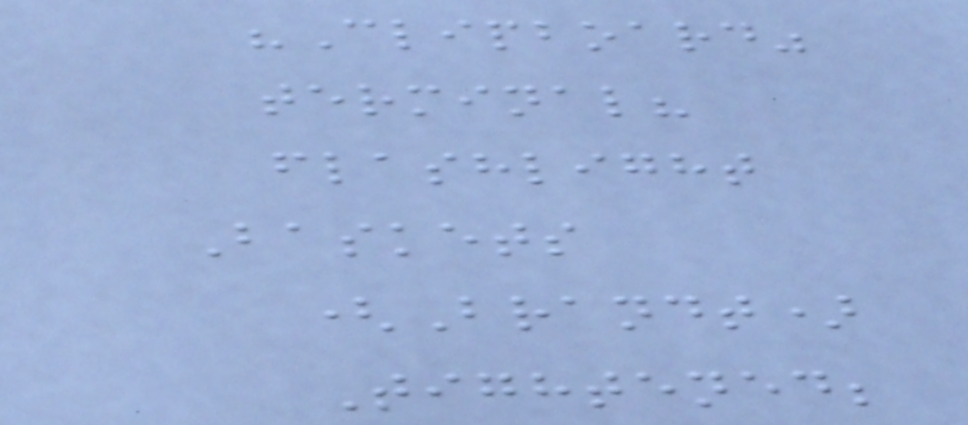"Clipboard"
terminal?
flashlight
Baskets
(Brandt)
Tightened;
